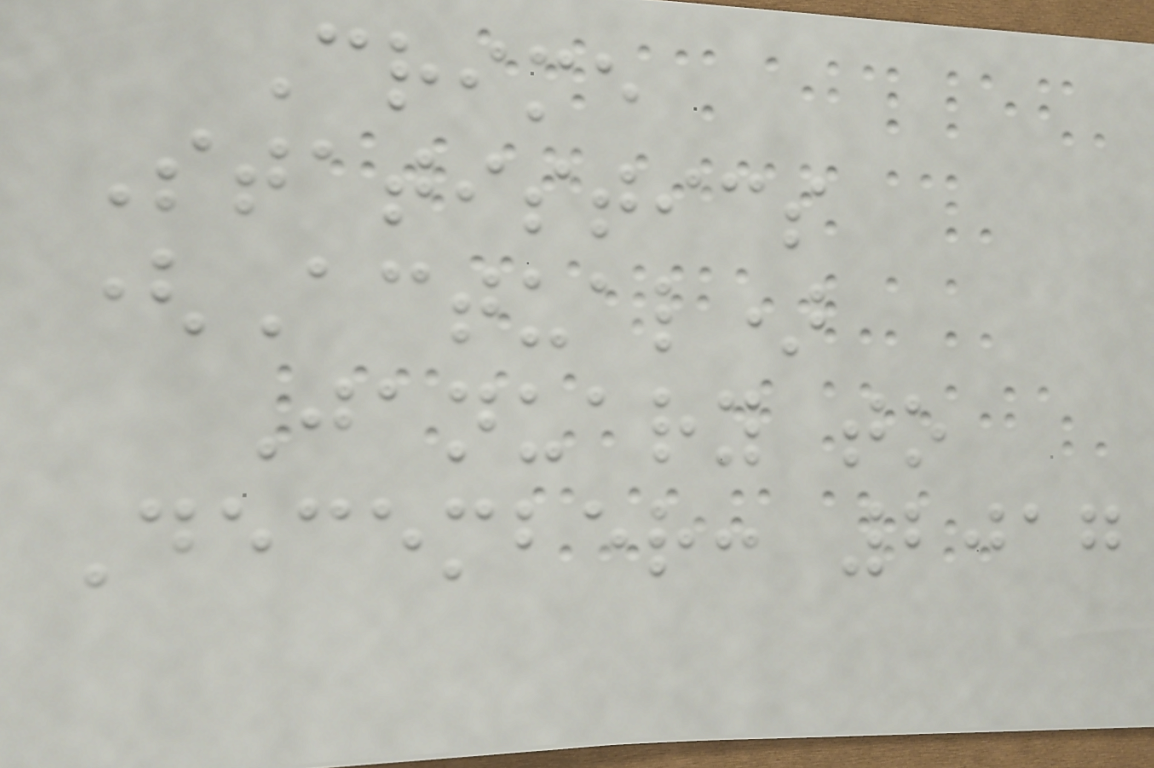Crime
Statistics
(Actual)
January to
December: 2017
